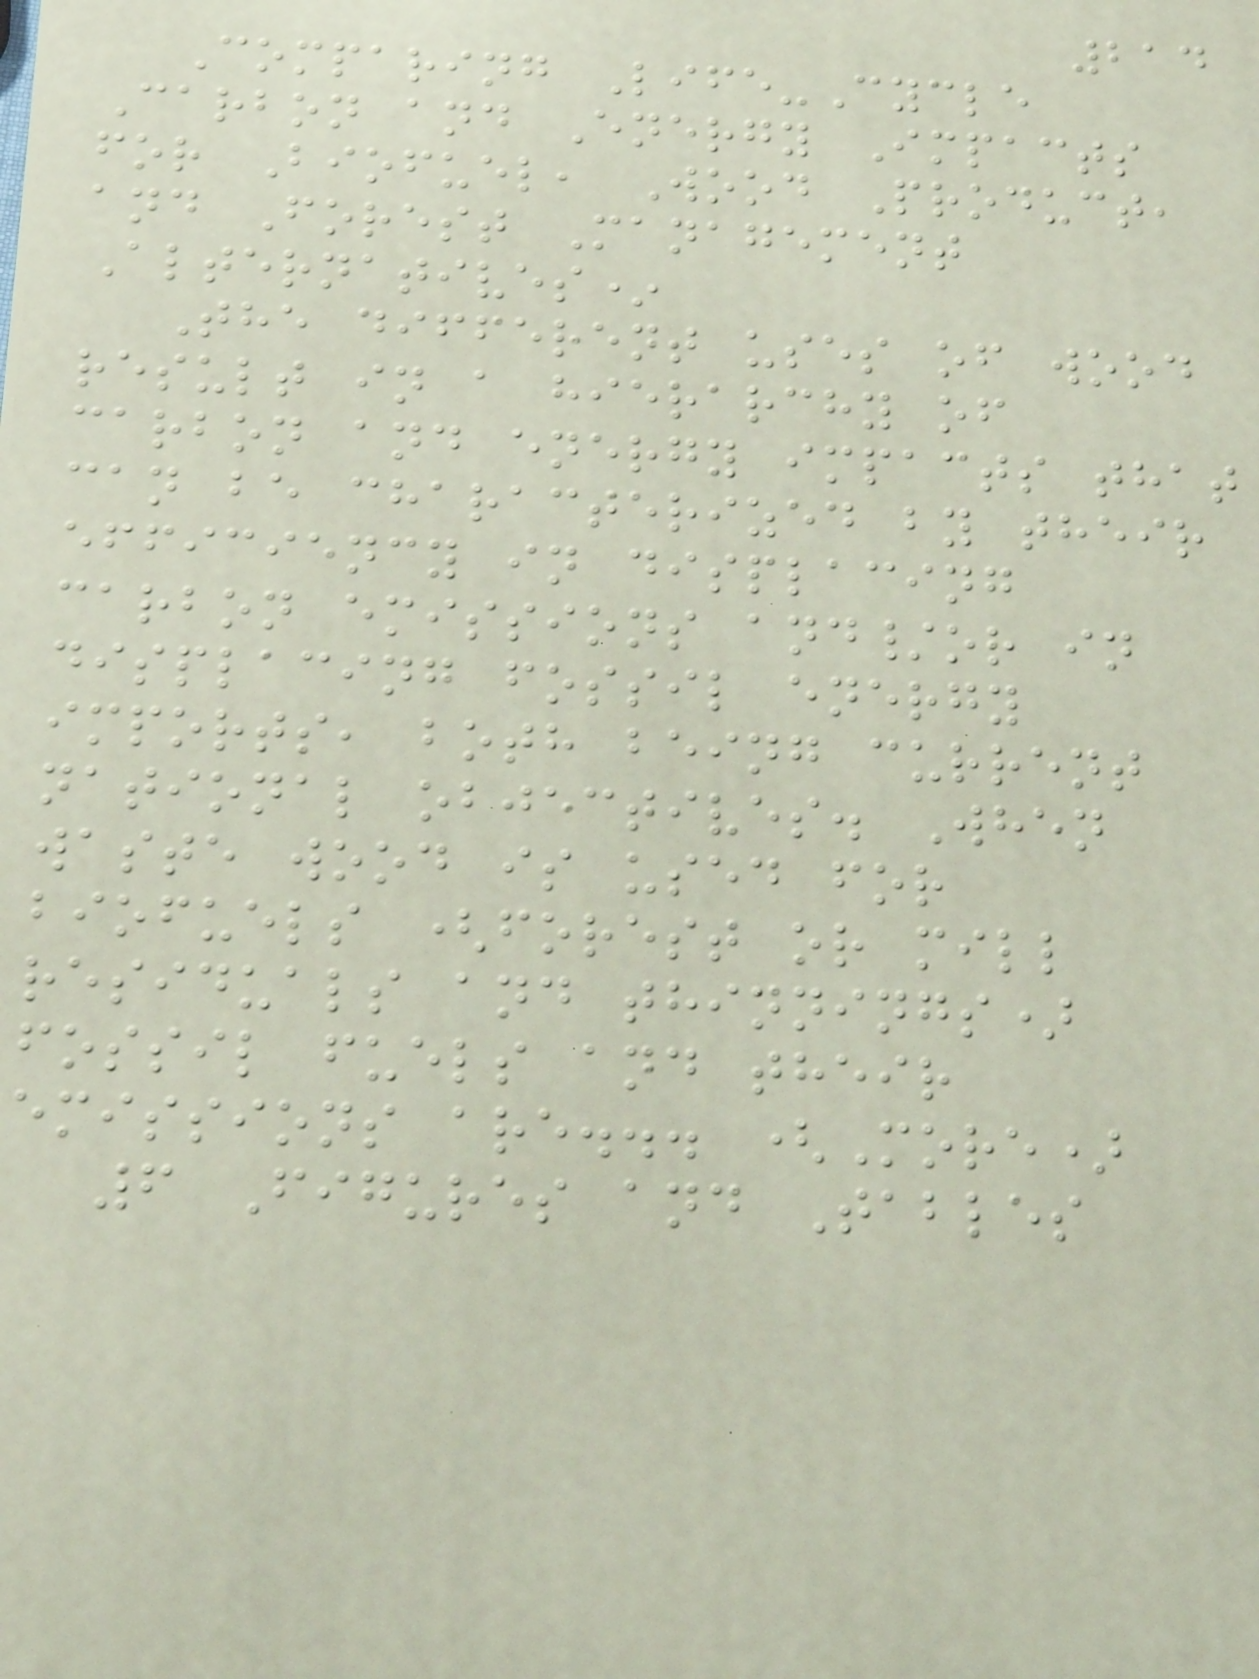214
Comparing Life-Cycle
Carbon and Energy Impacts
for Biofuel, Wood Product,
and Forest Management
Alternatives*
The different uses of wood
result in a hierarchy of
carbon and energy impacts that
can be characterized by their
efficiency in displacing
carbon emissions and/or in
displacing fossil energy
imports, both being current
national objectives. When
waste wood is used for
biofuels (forest or mill
residuals and thinnings)
fossil fuels and their
emissions are... (More)
6 Figures and Tables
